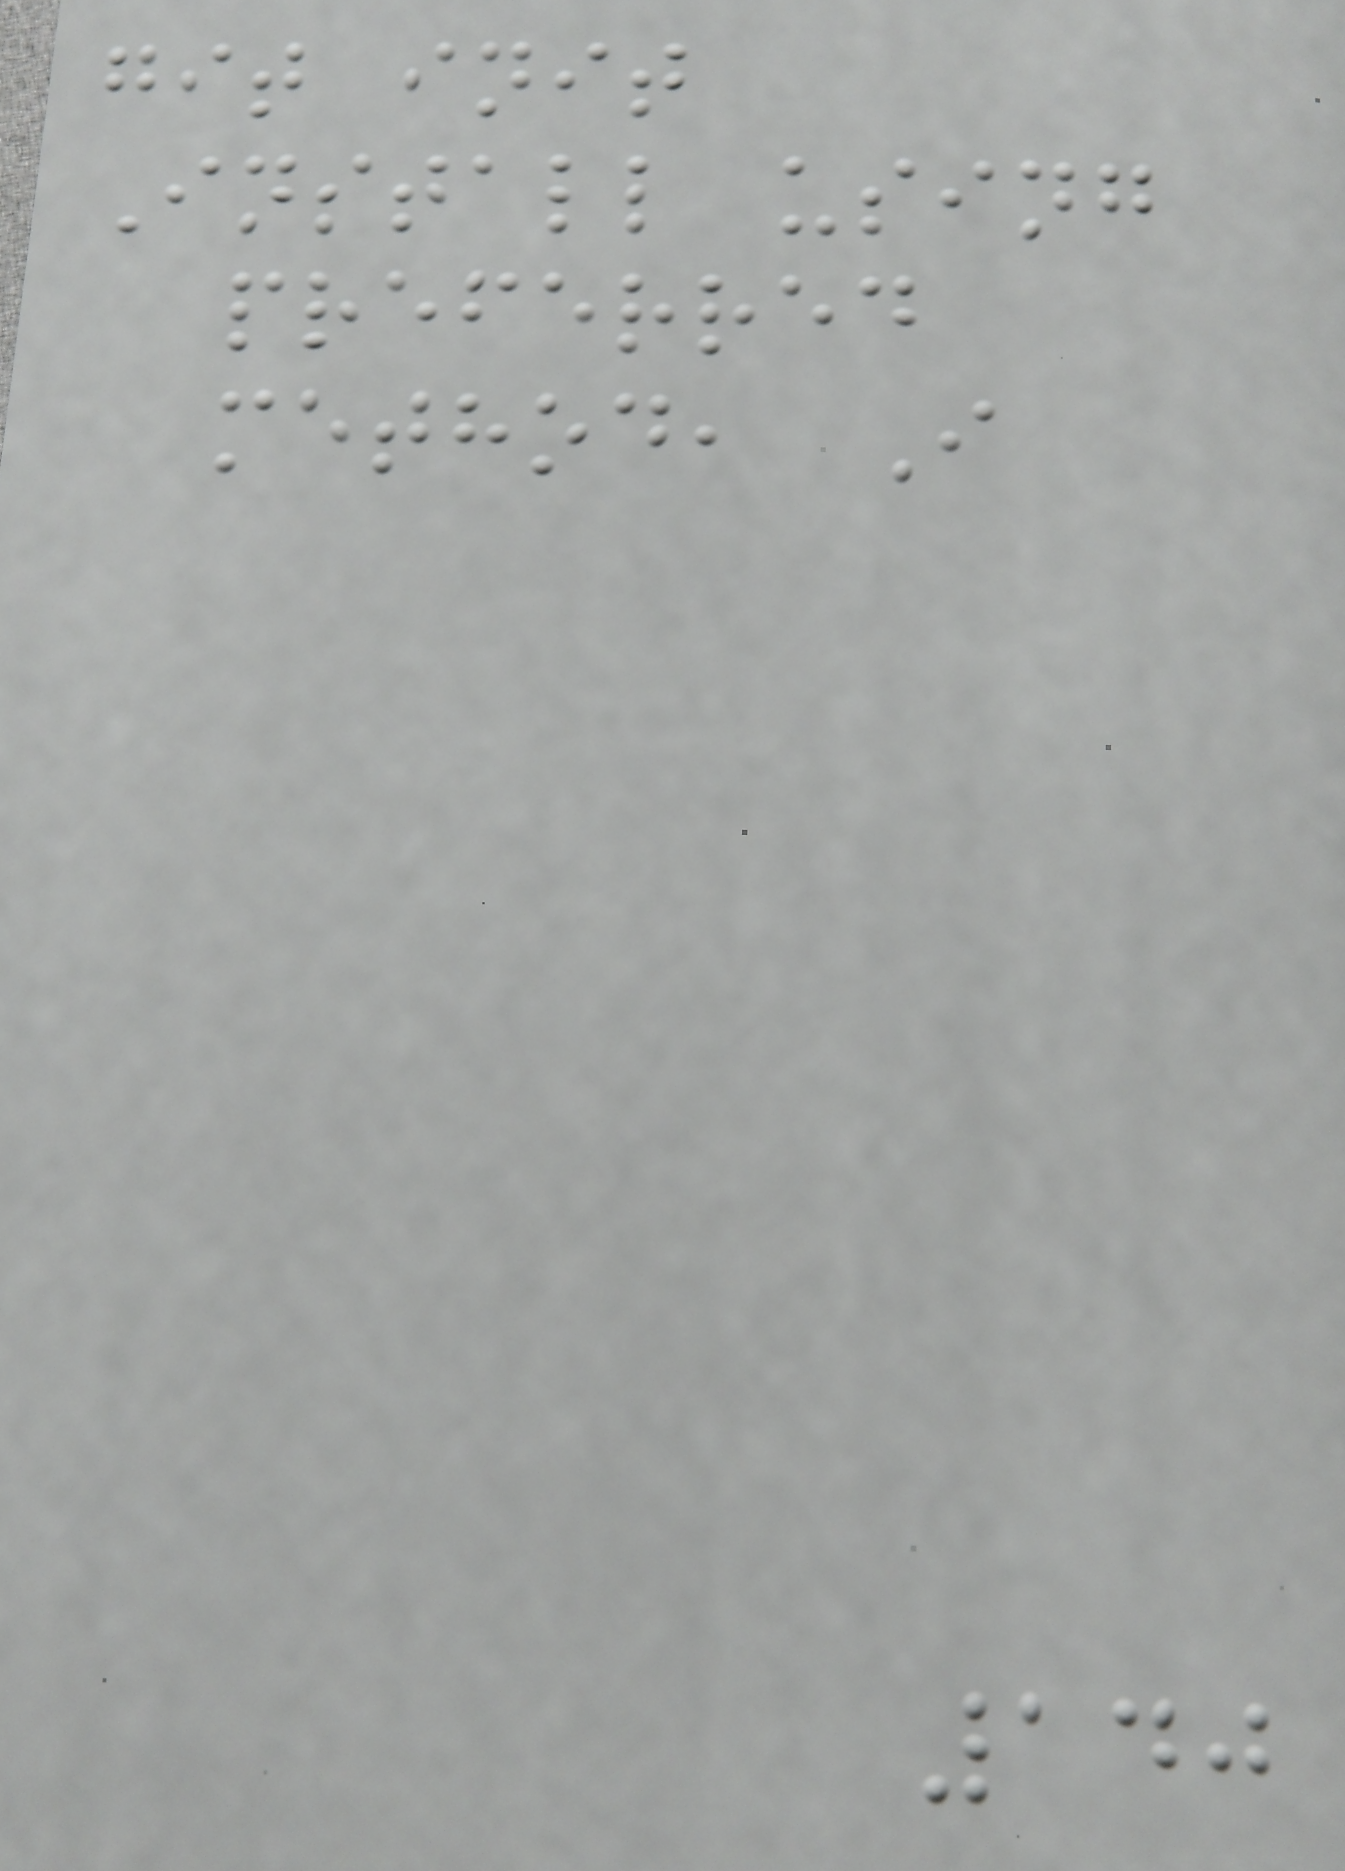git init
Install using
preferred
method, I
140
